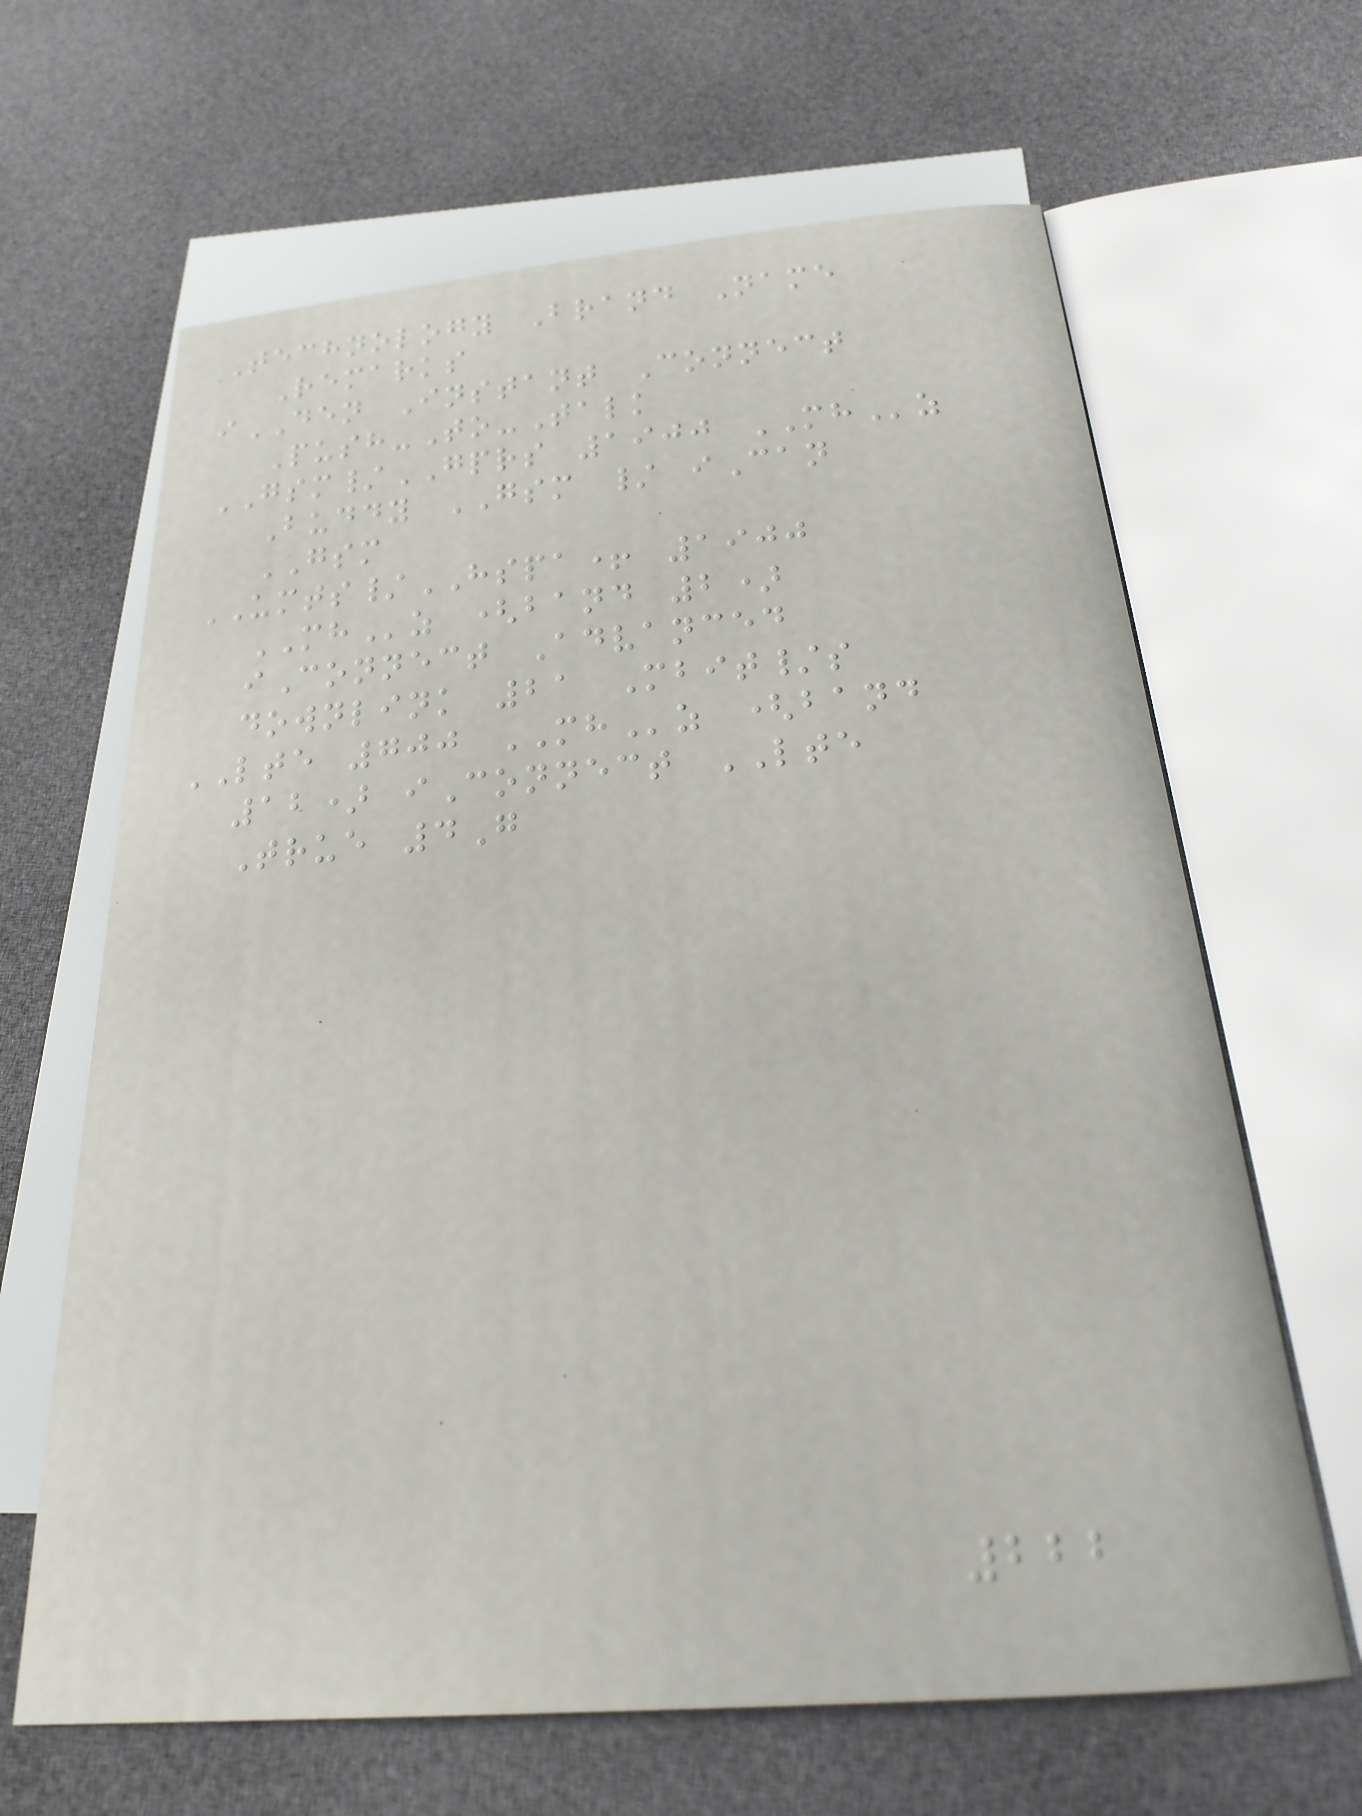Technology Brand Name
Remarks
iDEN Instant Connect
Push-To-Talk
GSM/GPRS 1900 MHz
Buddy GSM / iCan
GSM
UMTS/HSPA+ 1900
MHz (band 2)
iConnect Advanced
downlink 21 Mbit/s
LTE 700 MHz (band
12) iConnect LTE
True 4G
222
